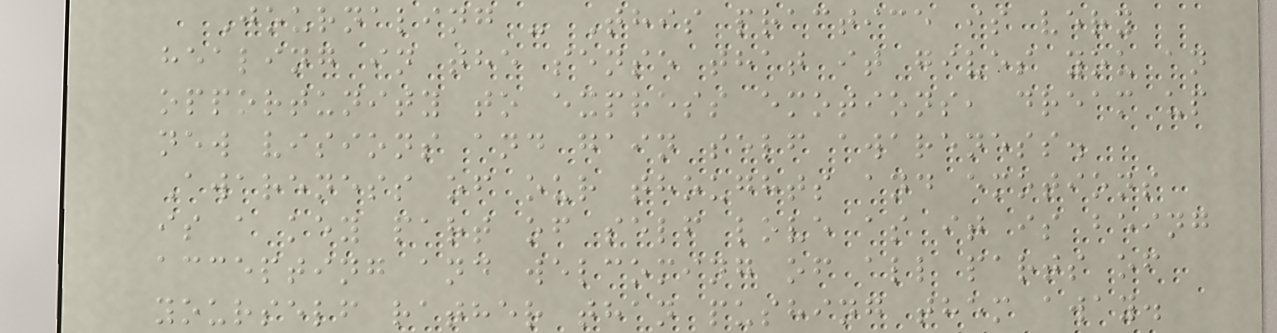Journaling - This practice is very
healing in the sense that it gives you an
opportunity to express emotions, dream up
new visions and gain self awareness.
Awareness of our thoughts and emotions
is a key part of self love as it is being
accepting and welcoming of all parts of
yourself rather than pushing them away.
